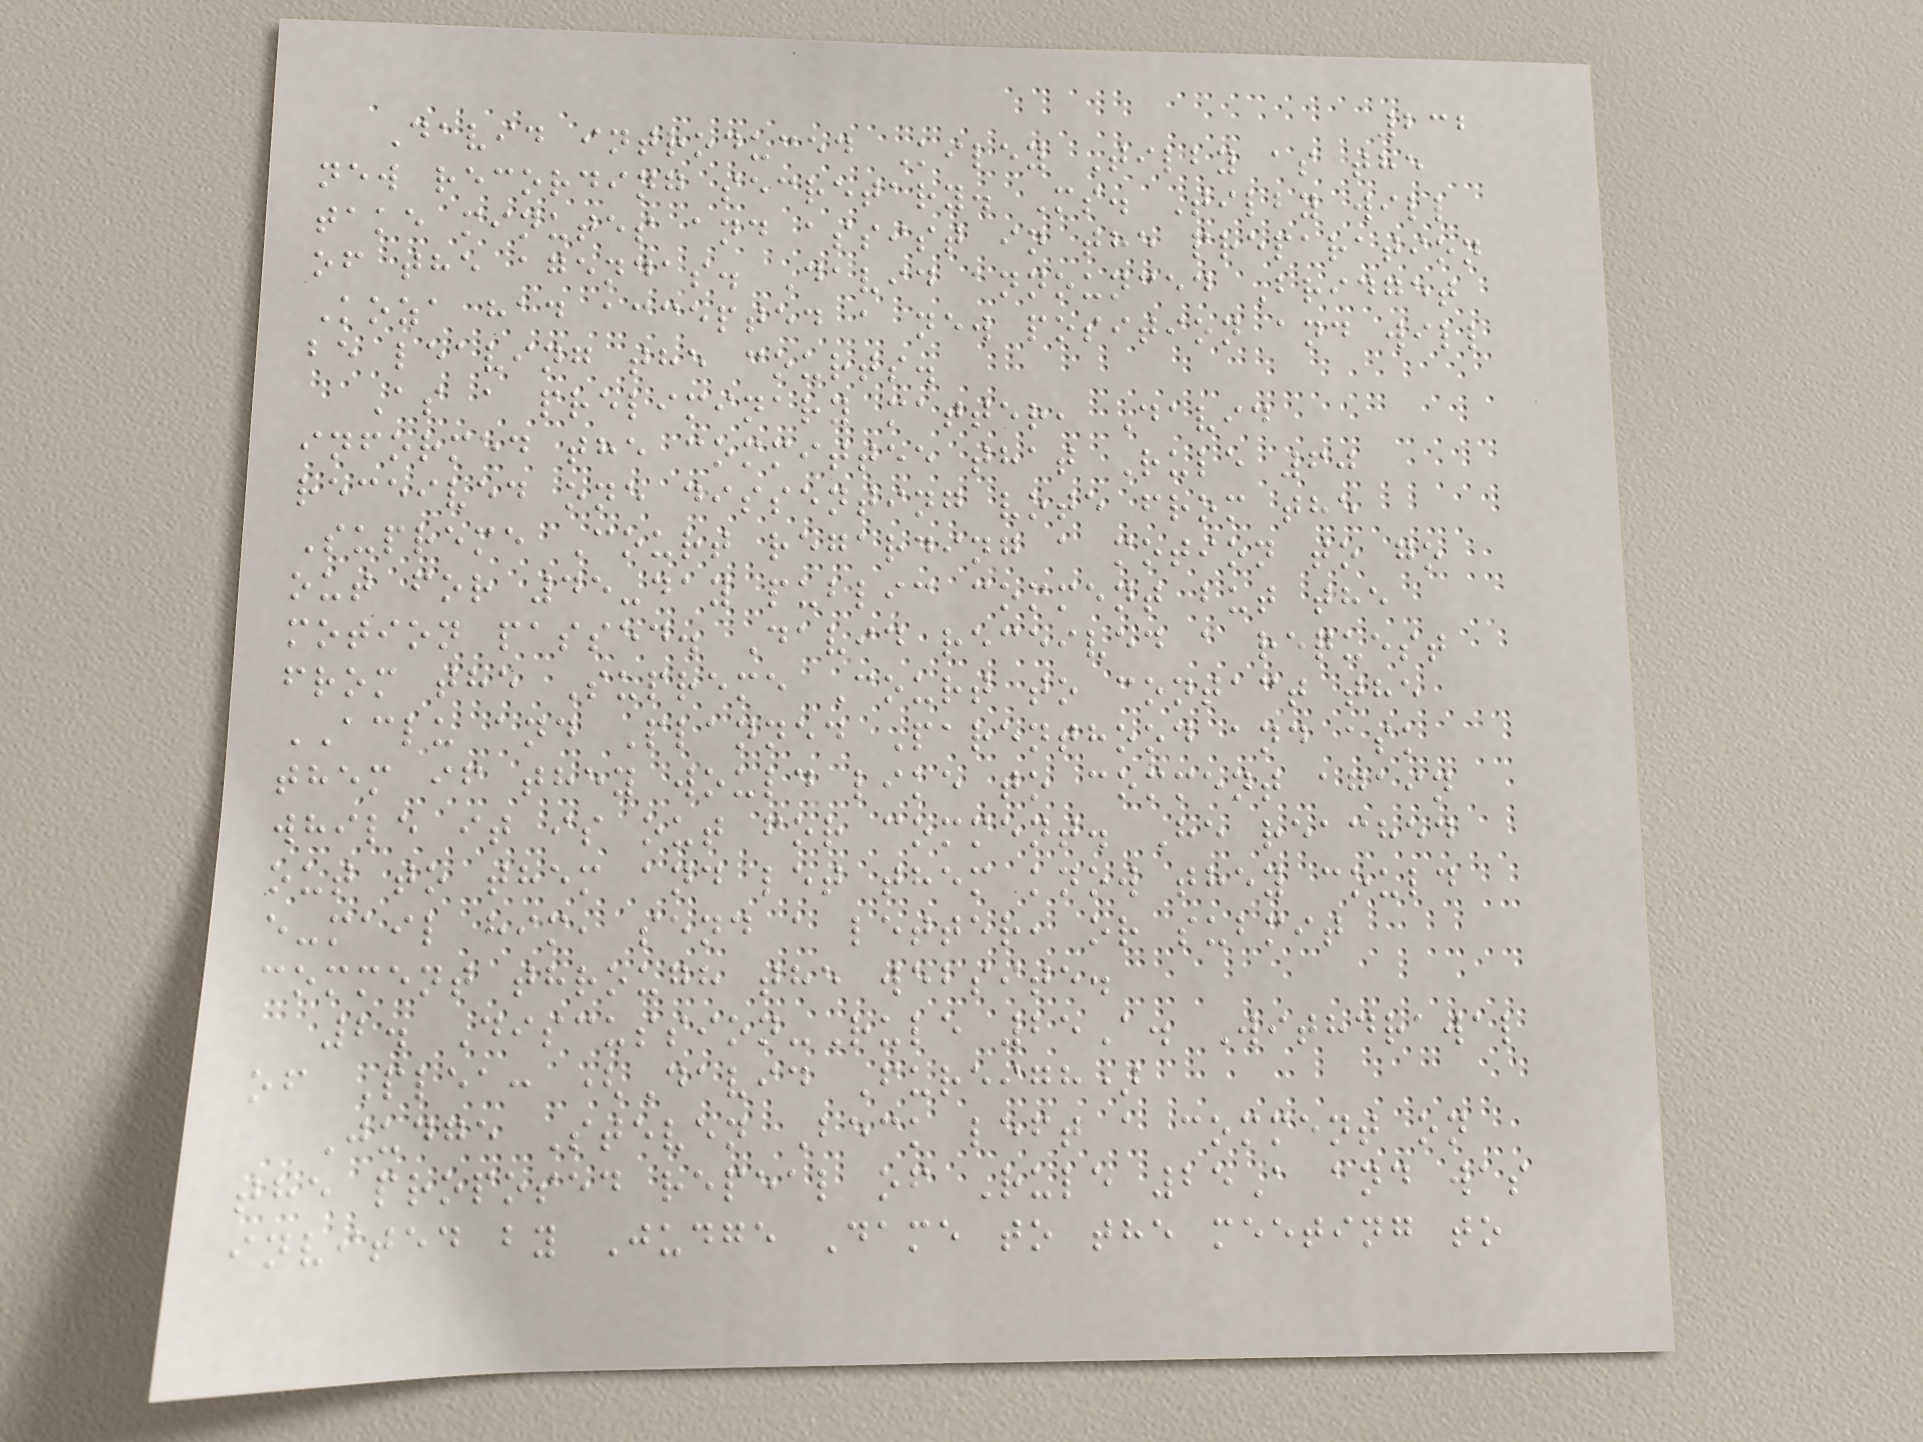232
David introduced Kiley Tilby as the
new recording secretary. Ms. Tilby will
take minutes and assist in the preparation
of the agendas. David announced Bridget
Koza had accepted a new position and will
be leaving the courts.
As a preliminary matter, David
informed the committee that Rule 60
received one dissenting vote from the
Supreme Court regarding a motion to go
out for 45-day public comment but the
motion passed. David received a request
from the Supreme Court to contact the
ACLU and Planned Parenthood and ask
them if they would like to comment again
while it is out for comment. He reached
out to them and let them know they could
e-mail him, send a letter, or submit
comment through the website.
2. Discussion-Rule 25A. Withdrawal
of Plea: (David Fureigh)
Judge Steven Beck left a comment on
the proposed repeal of Rule 25A and was
invited by Judge Dame to the meeting to
